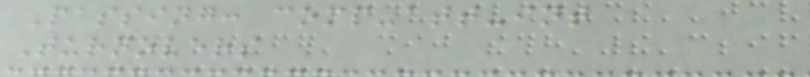Passing: comp-att-int
Turnovers
